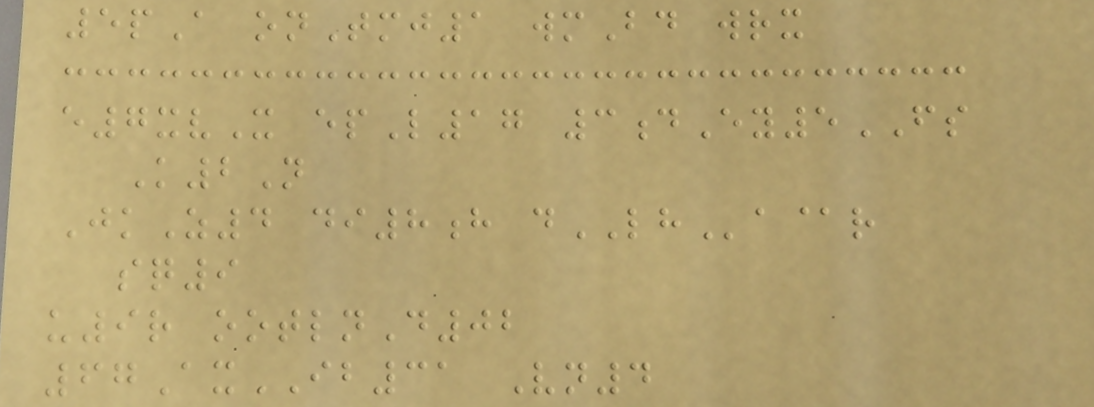5pA onTmj1 wmBd wrx
e7xvX epL17 3dEy5FS
K2N
JkZ4 di8h dLHa@r
sq9
u9r ootlnD02
67AxIB31 Vn4
